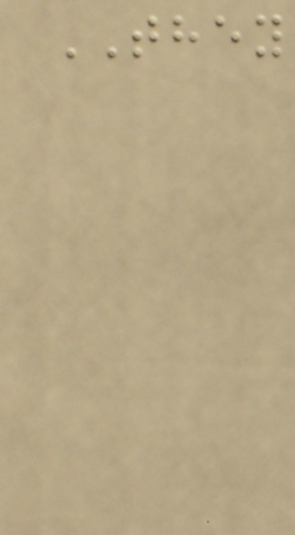THEY
